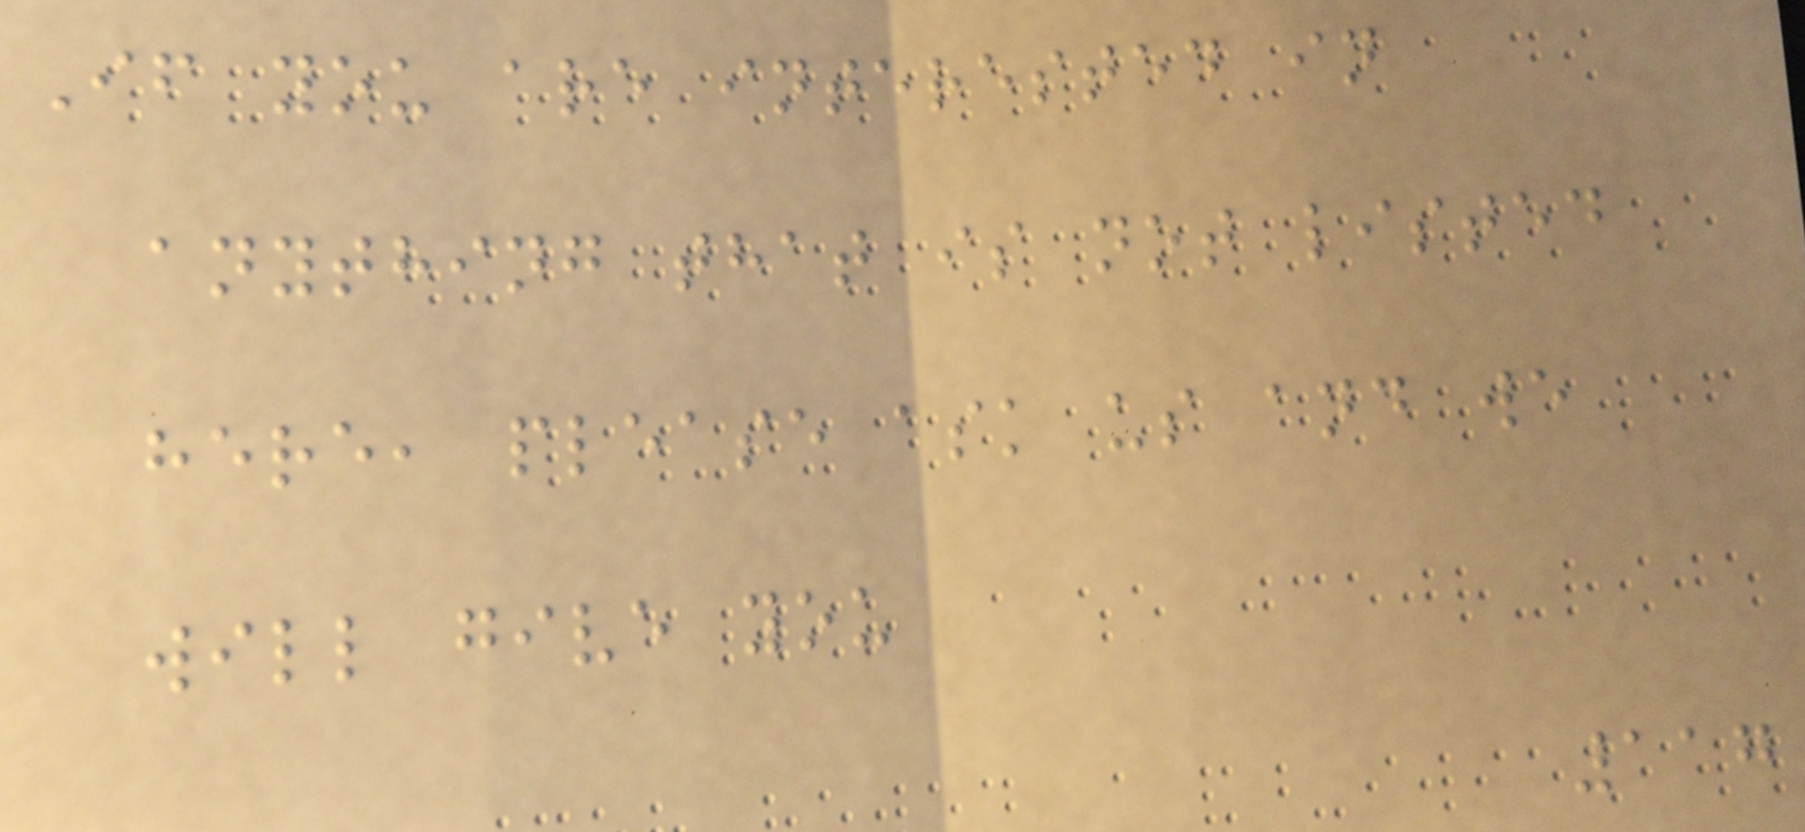If you are interested in
anything that is not listed
here, please ask us and we
will give you
117
